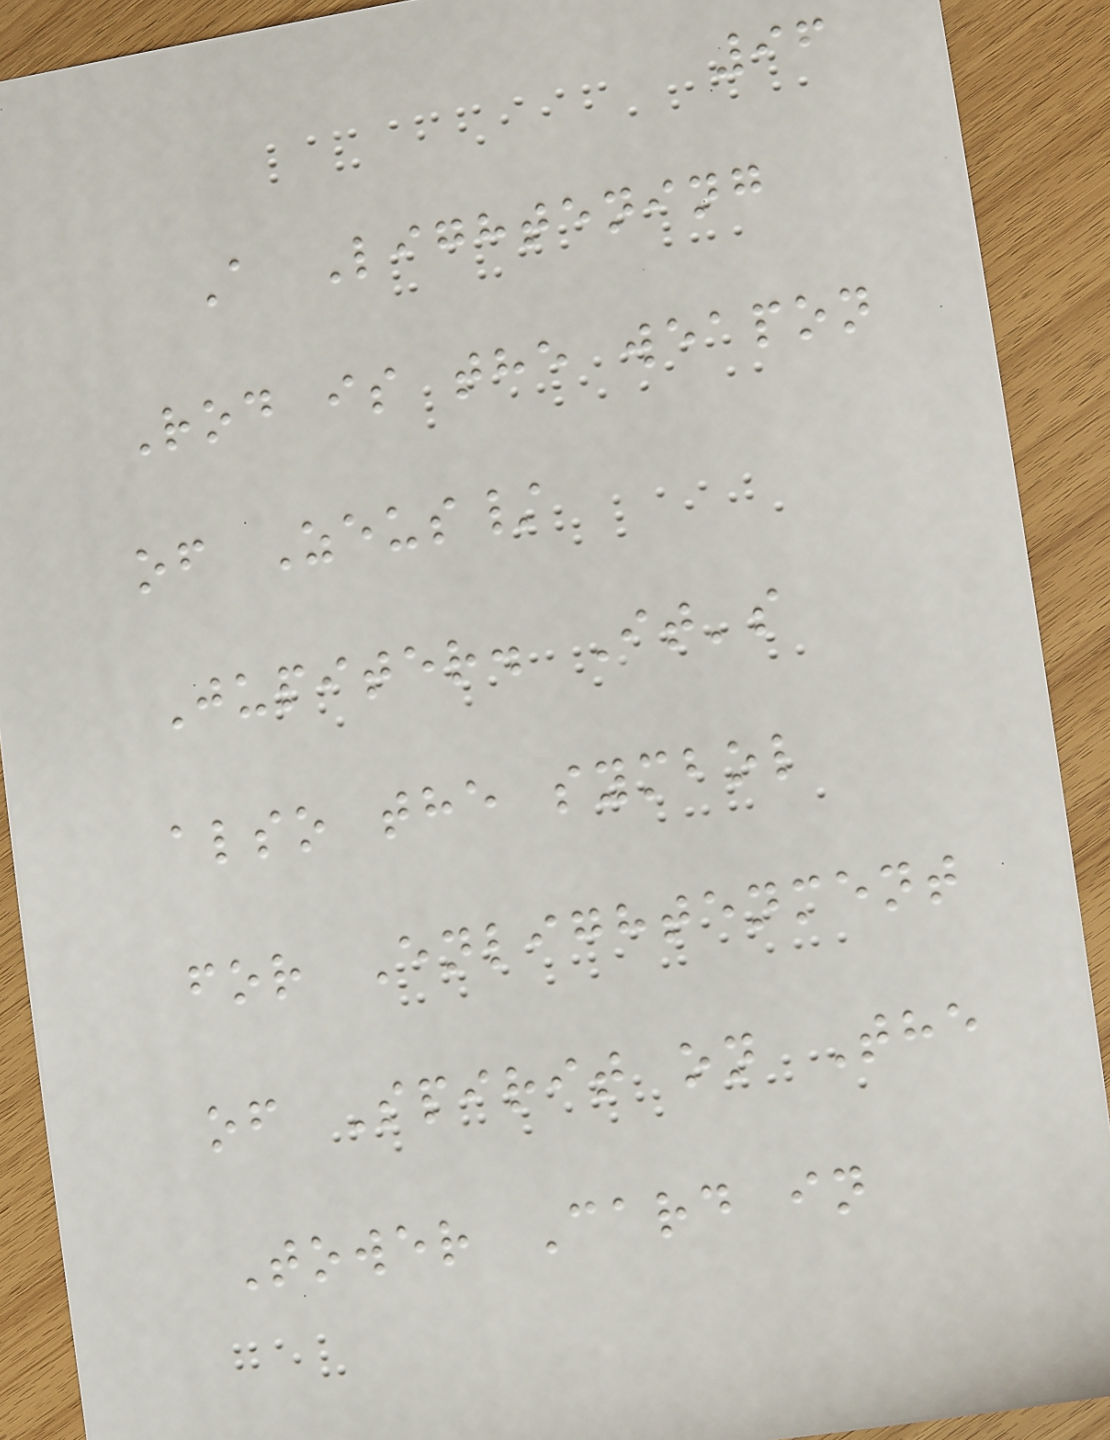96
A Lightening
Rod is the weapon
of Zeus/
Jupiter. It's
also the symbol
for Enlightenment
of Spirit on The
Tower Card in
